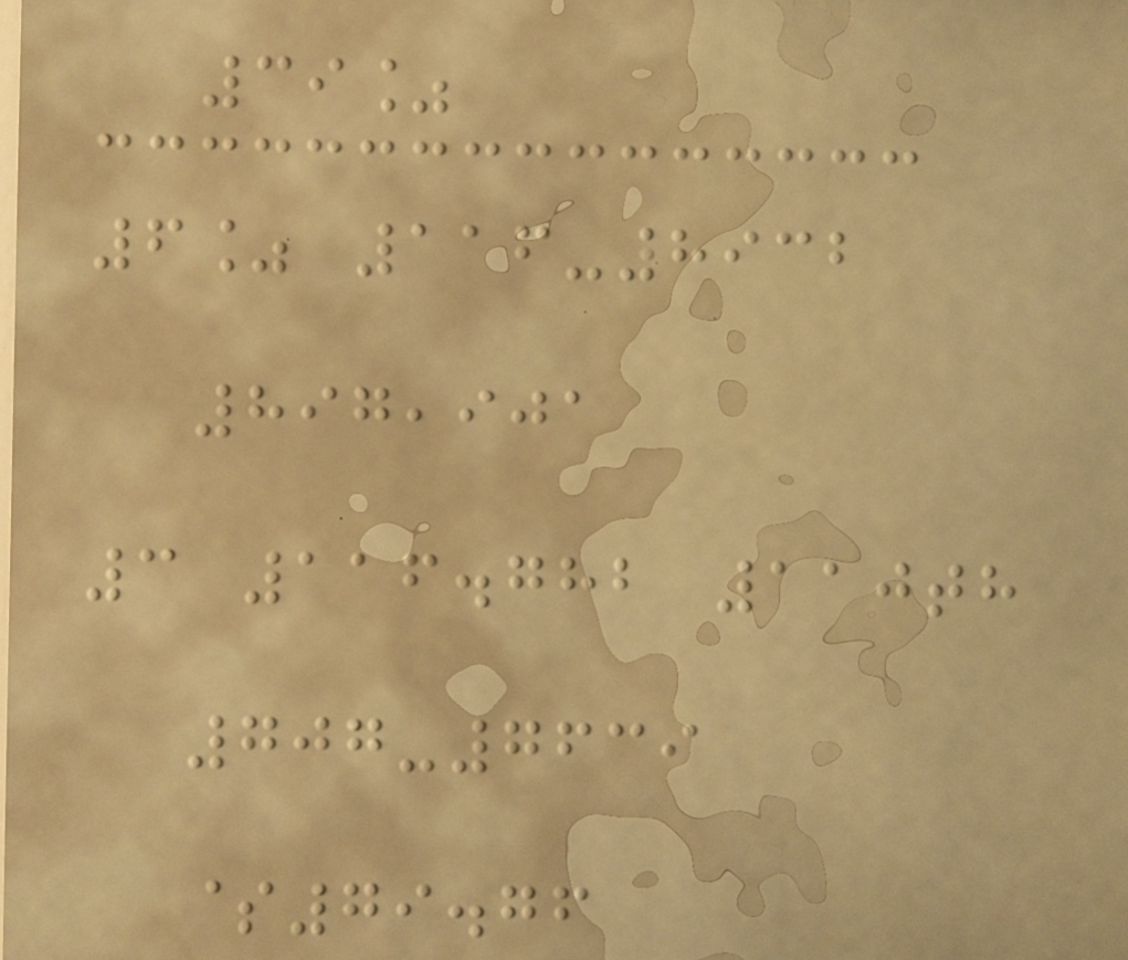39%
6% 116-8932
897,901
3 116.782 110th
707-7639
$79.76
